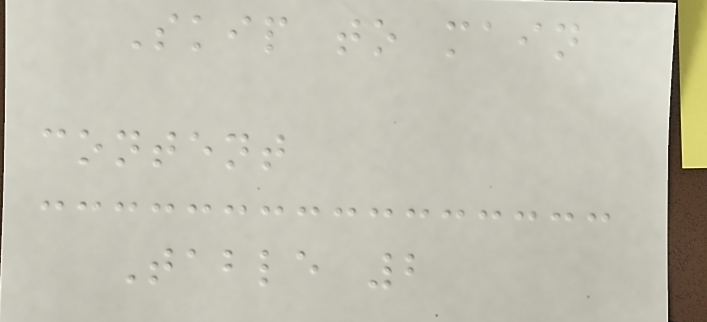Skip to main
content
Table 2
